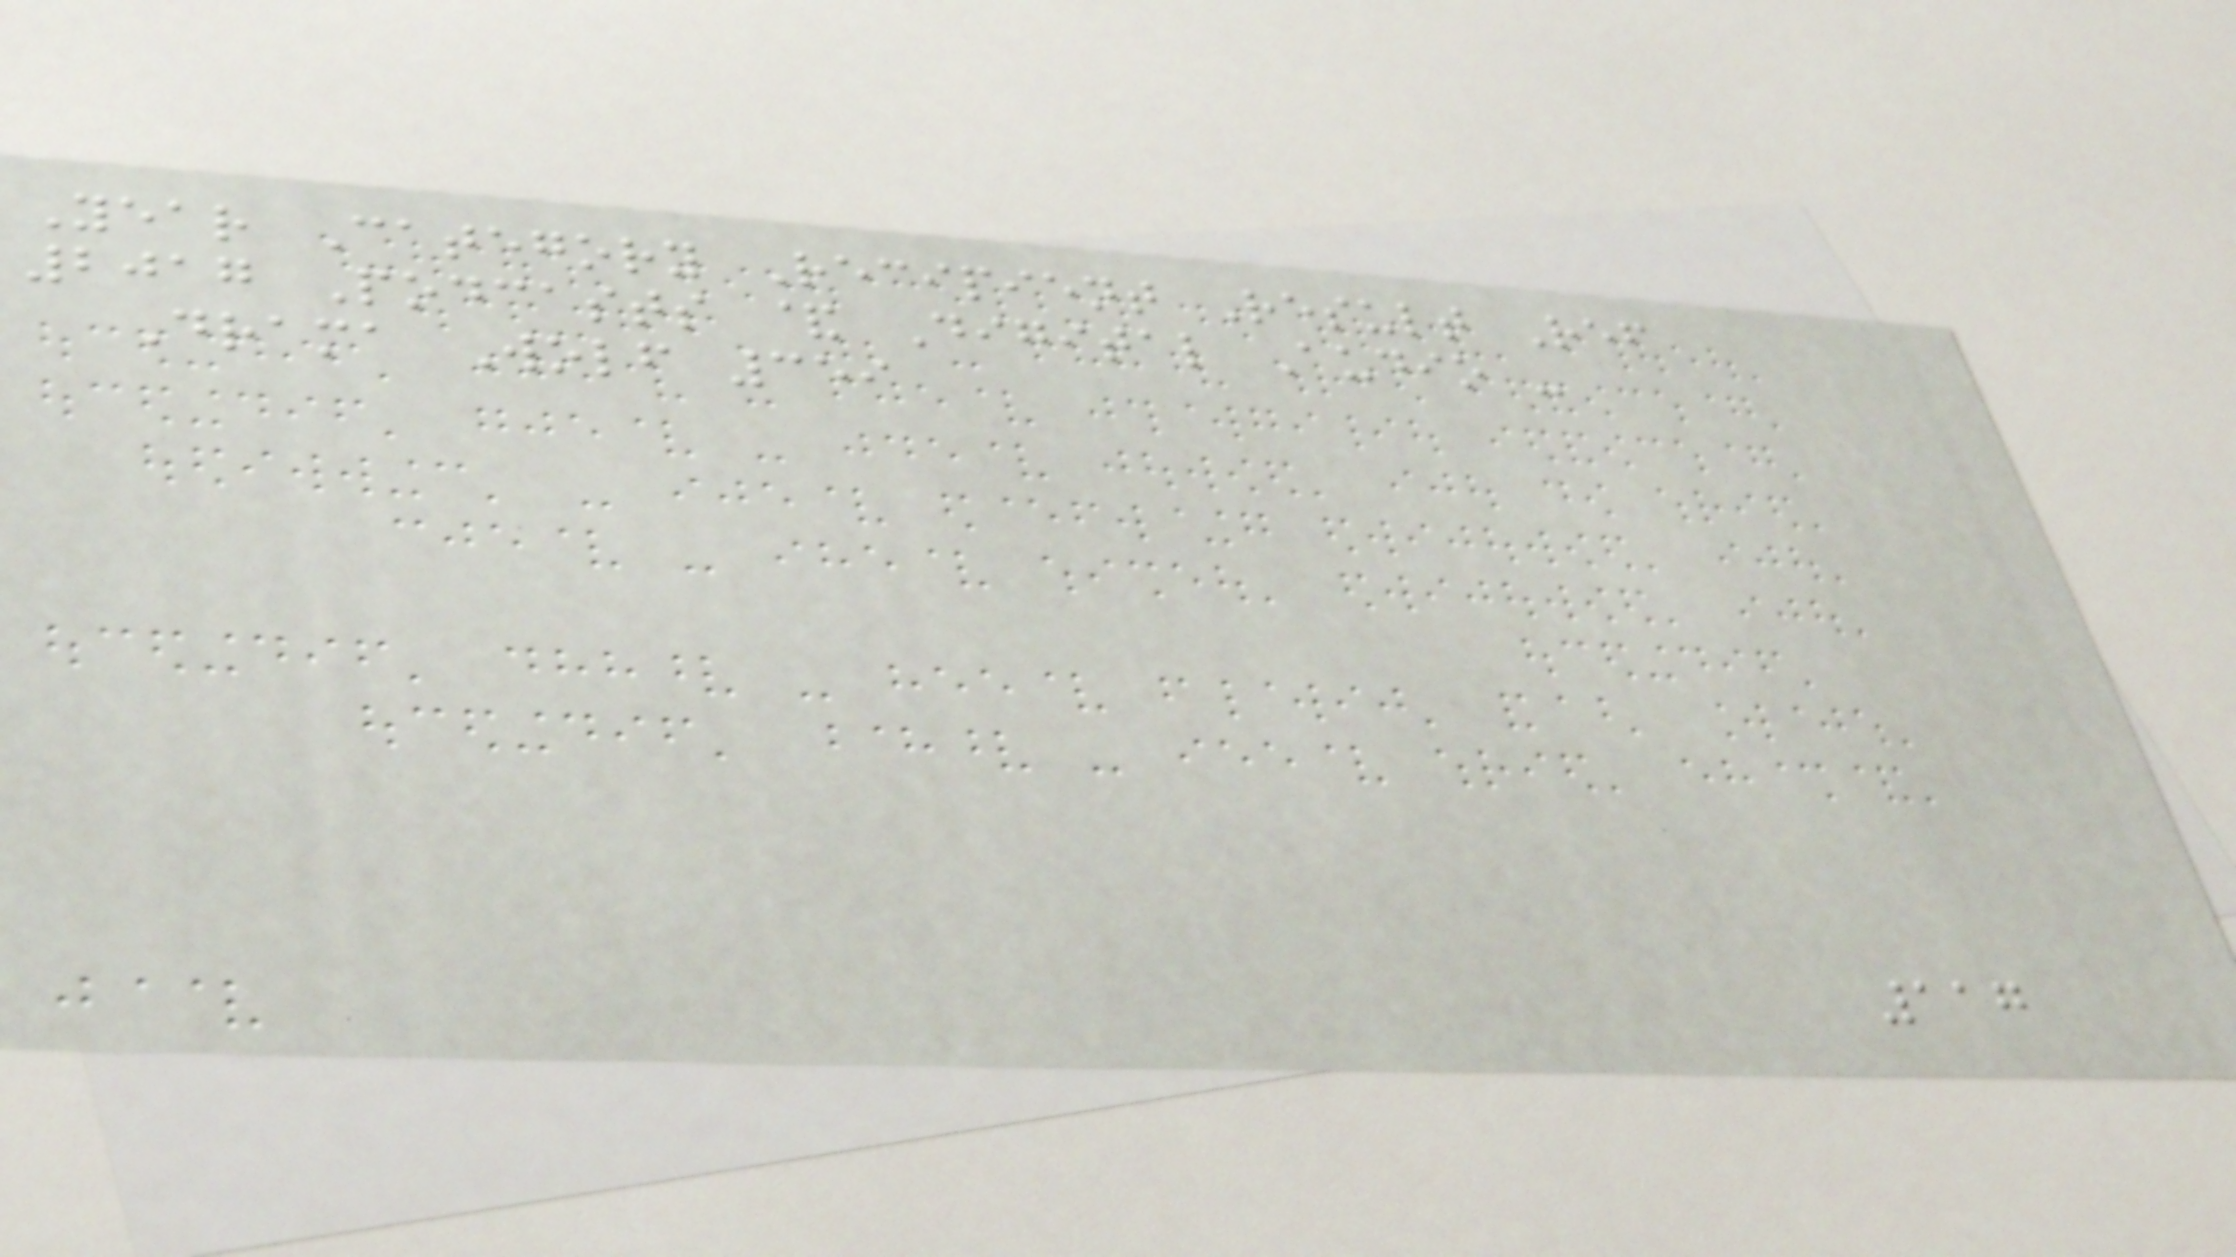Year Category Recipient Result Ref
2017 Podcasts & Digital Audio -
Drama Wolf 359
117
